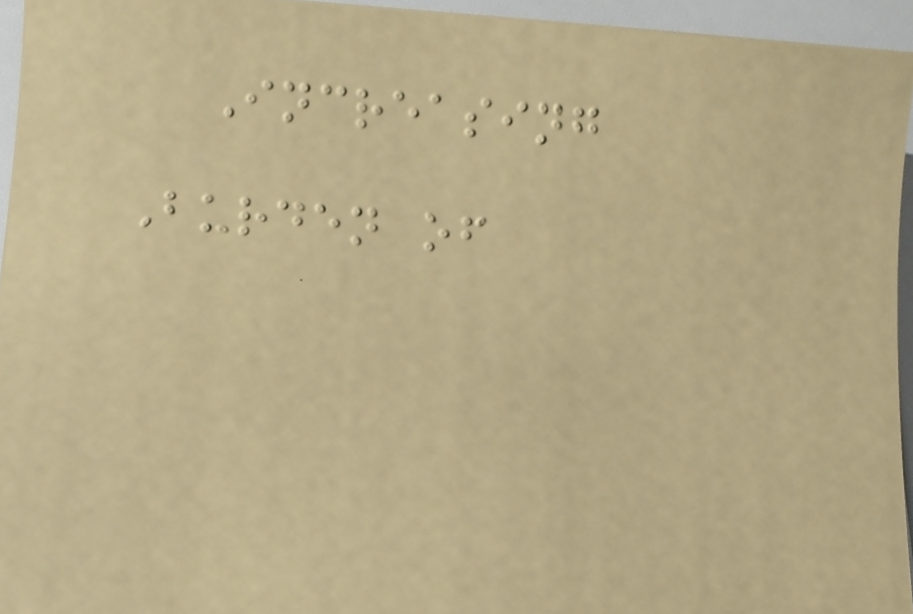Increasing
Burden of
